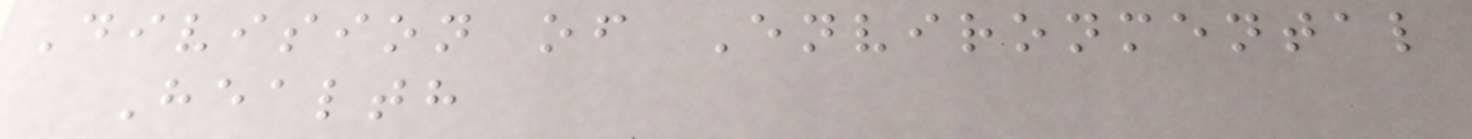Division of Environmental
Health
